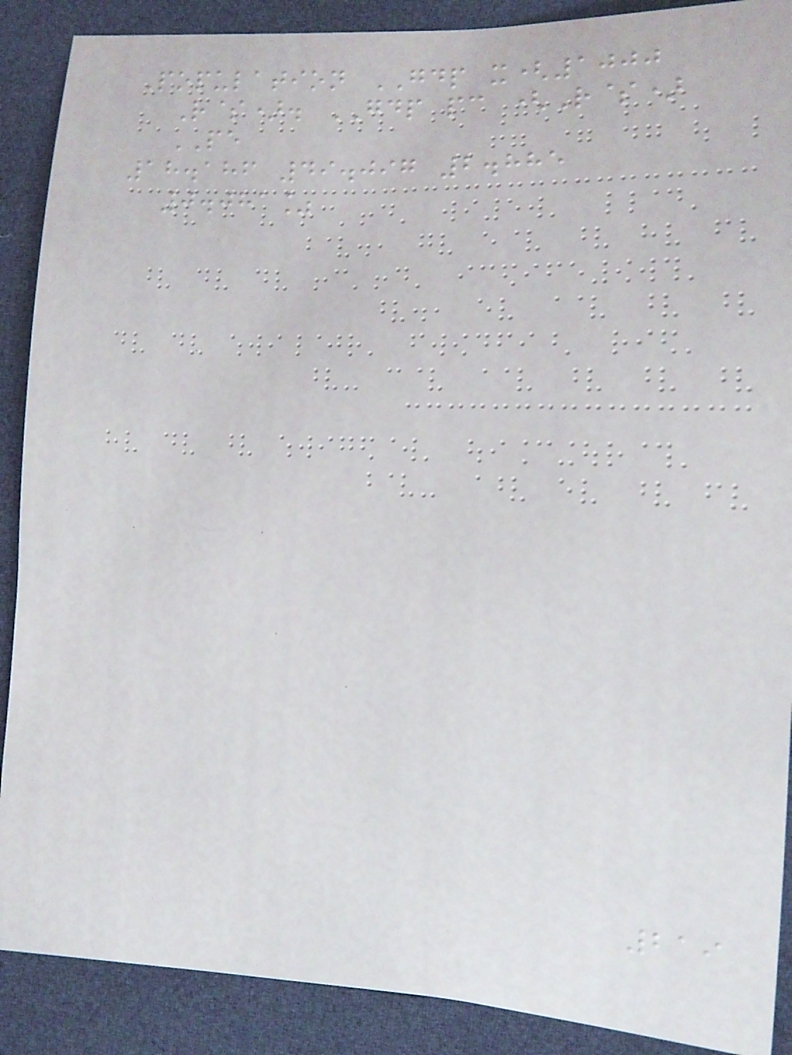Population GDP x(1000
R$). GDP pc (R$)
PE
18.186 49.097 2.885
0.081%
219
